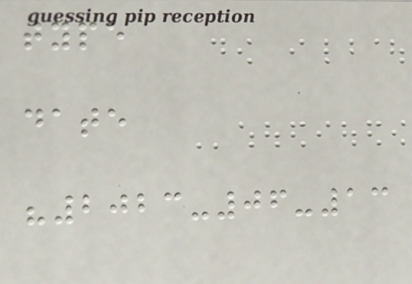type
date
"2023-06-13
